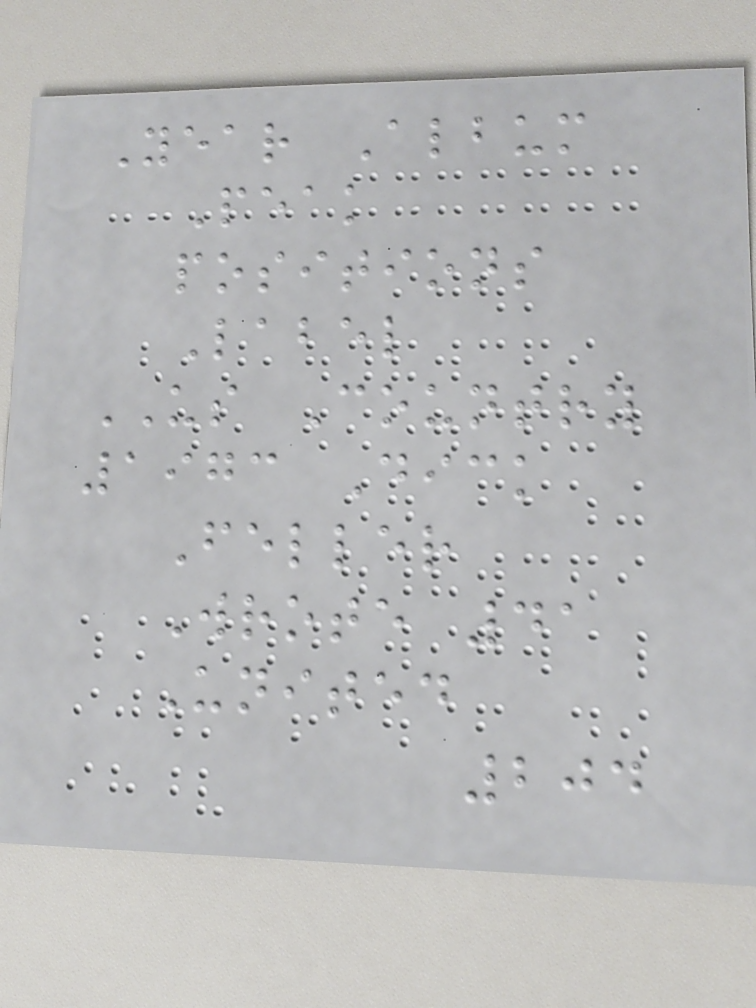Year Album
Peak
positions
Label
US Country
1973 Dick
Feller
Wrote 41
United
204
